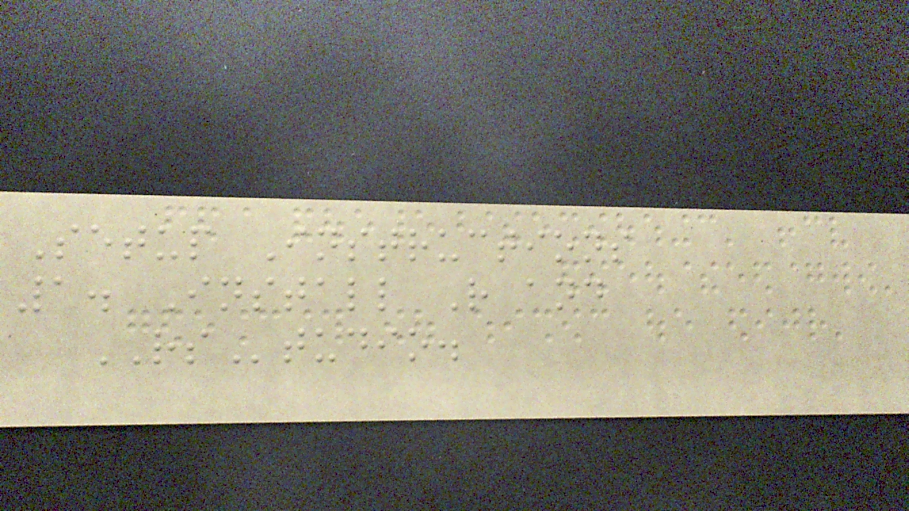Setup Instructions
1. Install R and
RStudio.
